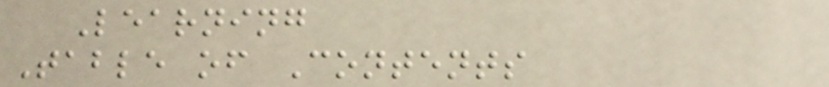Learning
Table of Contents
